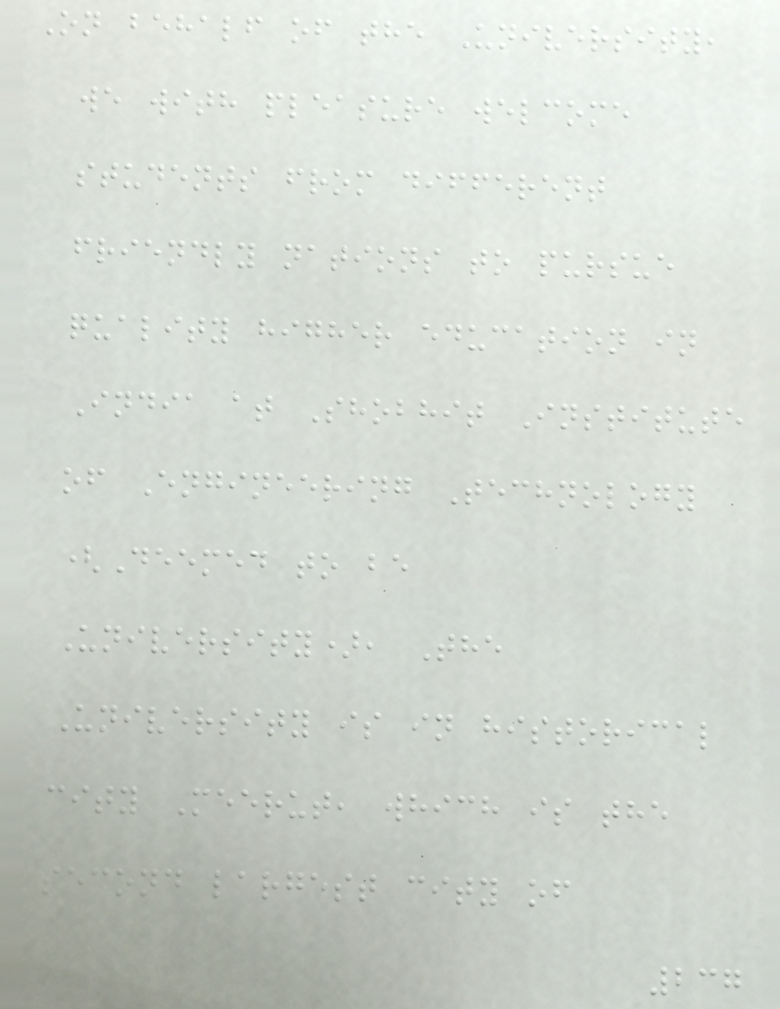On behalf of the University,
we with pleasure welcome
students from different
friendly nations to pursue
quality higher education in
India at Shobhit Institute
of Engineering Technology
(Deemed to be
University), The
University is in historical
city Meerut, which is the
second largest city of
237
